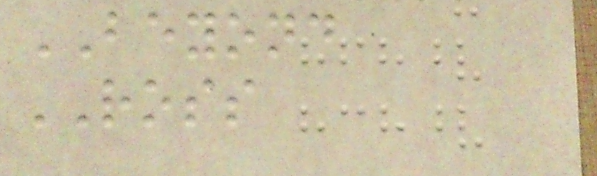BEYOND
ROSS
